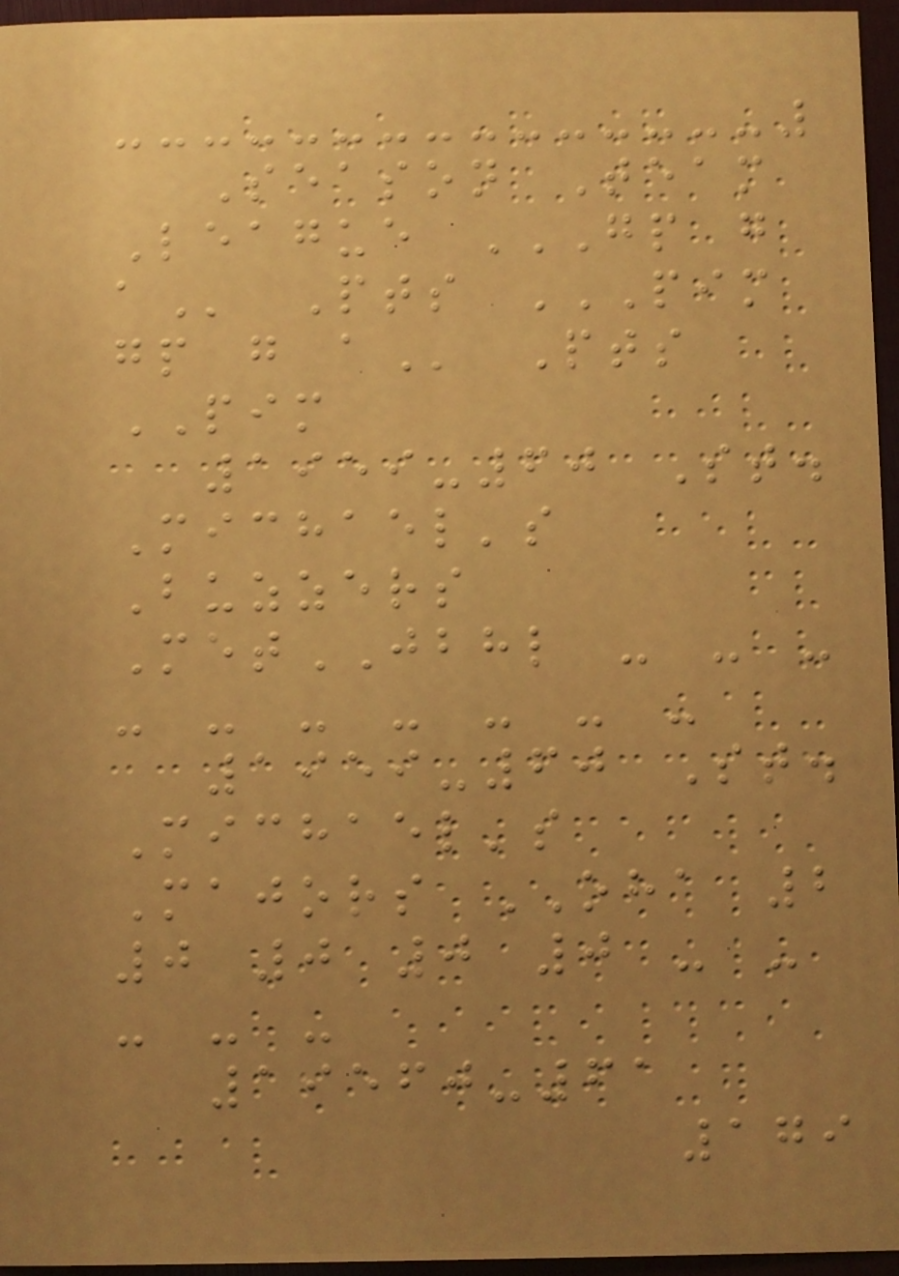Season Team
League GP G
A Pts PIM
GP G A Pts
PIM
1959-60 St.
Michael's
Buzzers
MetJBHL - - -
- - - - - - -
1959-60 St.
Michael's
Majors OHA 2
0 0 0 0 - -
- - -
19560-61
179
